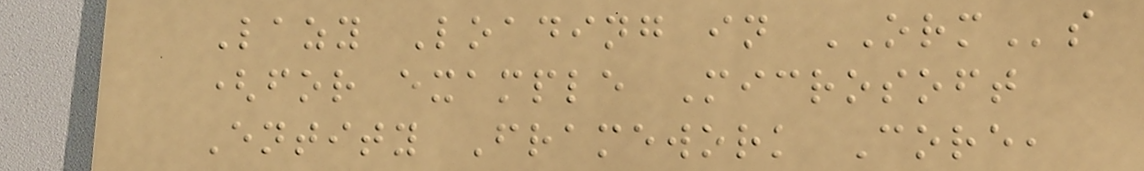Lazy Loading in ORMs
(for example Microsoft
Entity Framework Core,
